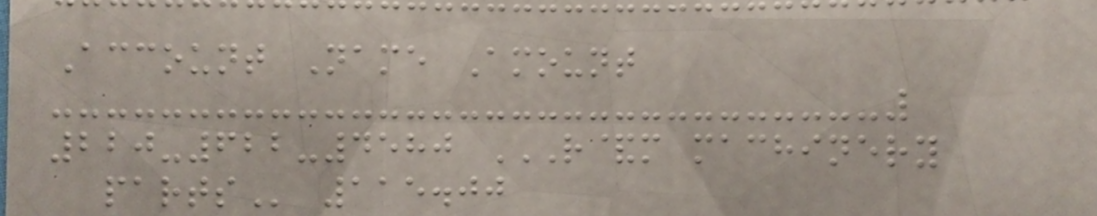Account Name Amount
220-622-4580 R&M MACHINERY
PARTS 115.00
